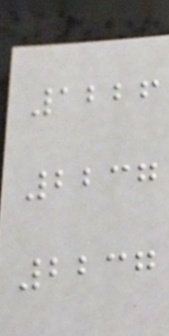1226
2237
2237
